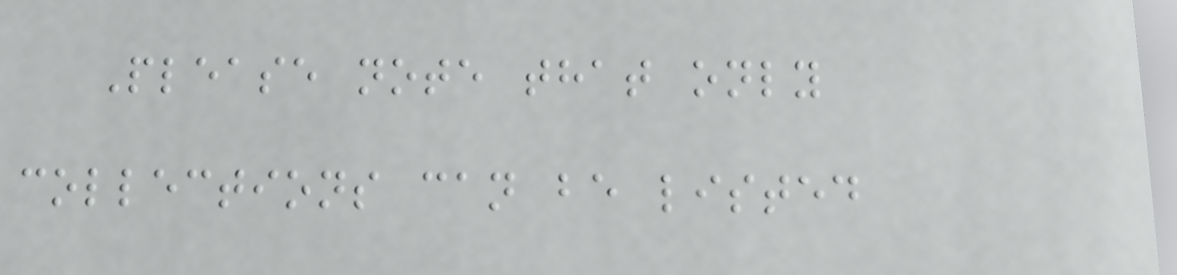Please note that only
collections can be listed
